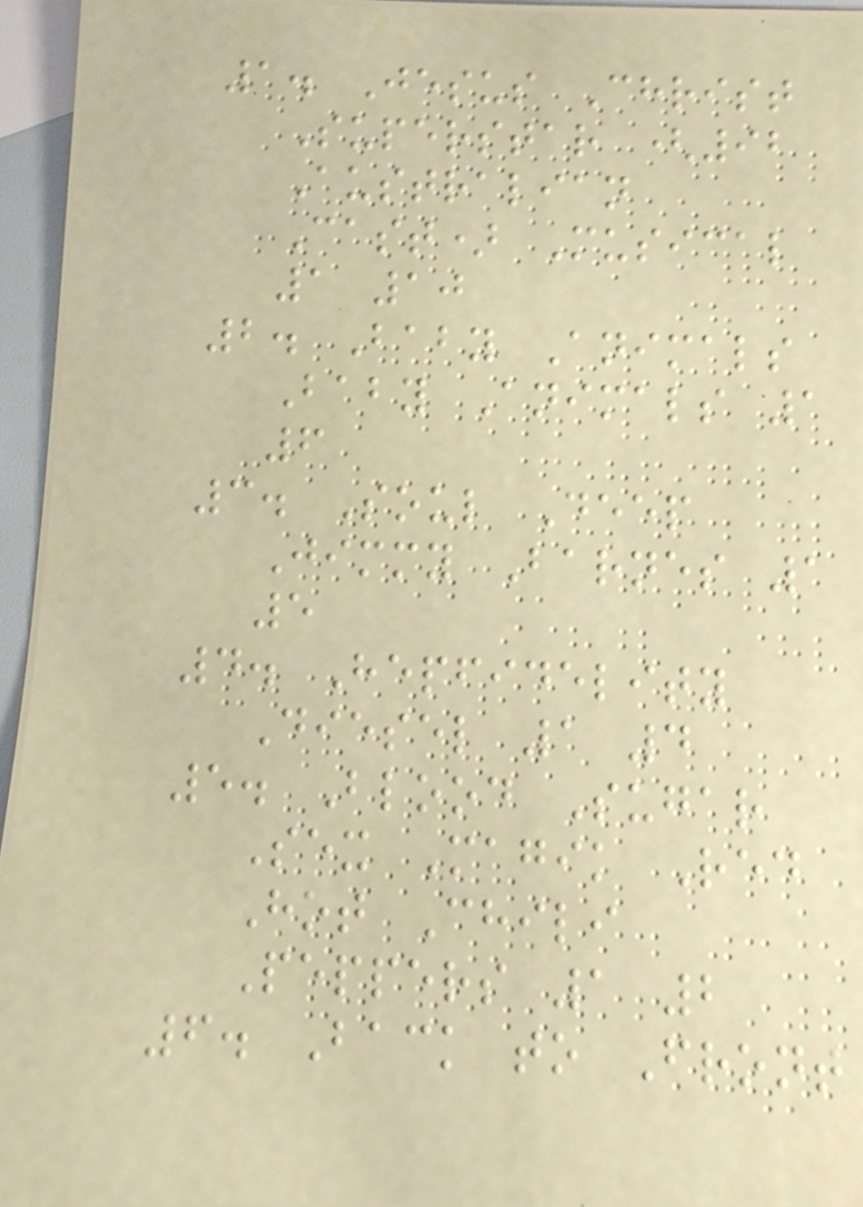1. Jesus Christ
Superstar (92
Australian
Cast) Musical
1 10
2. Baby Animals
Baby Animals 1
6
3. Soul Deep
Jimmy Barnes 1
5
4. Hepfidelity
Diesel 1 4
5. Blood Sugar
Sex Magik Red
Hot Chili
Peppers 1 2
6. Back to Front
